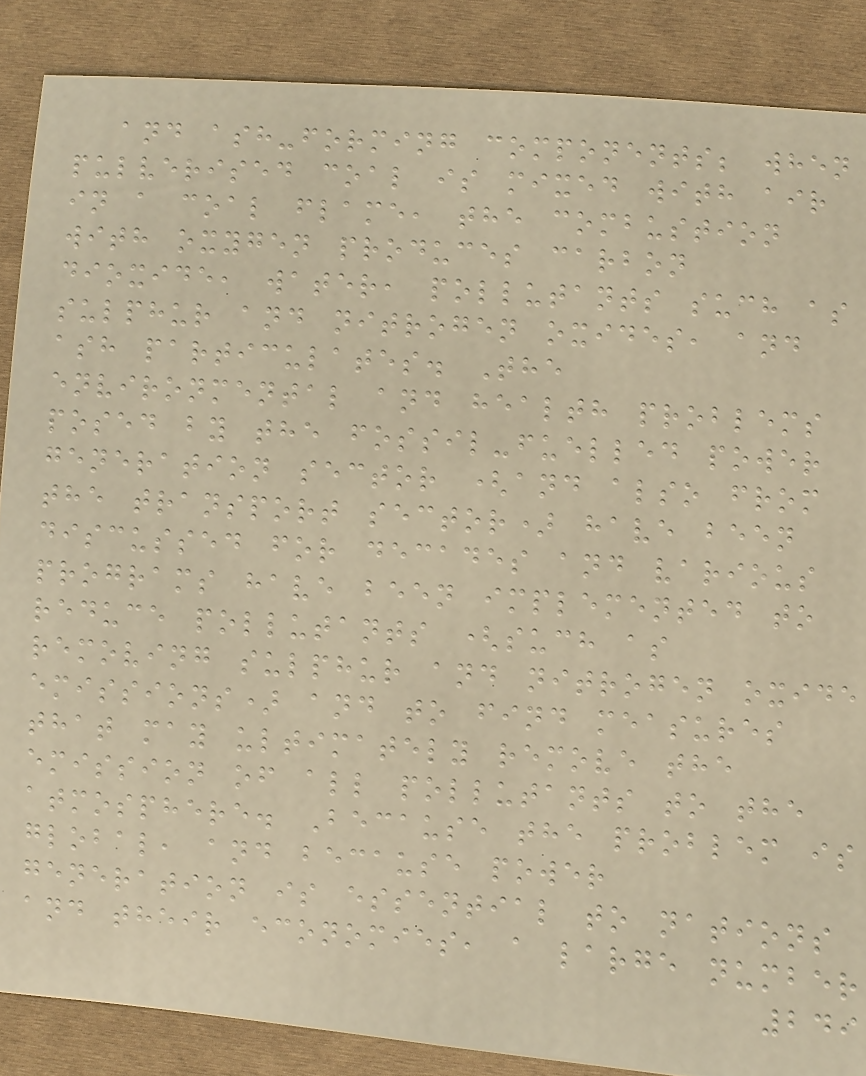and ash-forming components; when
pulverised coal is mixed with air
in a coal flame, the combustion
with oxygen produces carbon
dioxide, water, pollutants such as
sulphur and nitrogen oxides, and
ash particulates. The
environmental and health problems
posed by the fossil-fuelled power
generation sector (and also from
the transport sector) have been
discussed for decades and various
programs have been implemented to
reduce pollutants (such as
removing sulphur and nitrogen oxide
emissions) and to find measures
that may ultimately remove the
emission of all pollutants to the
atmosphere. Because the problem is
global, and because power
generation is essential to nations
and their economies, a large number
249
